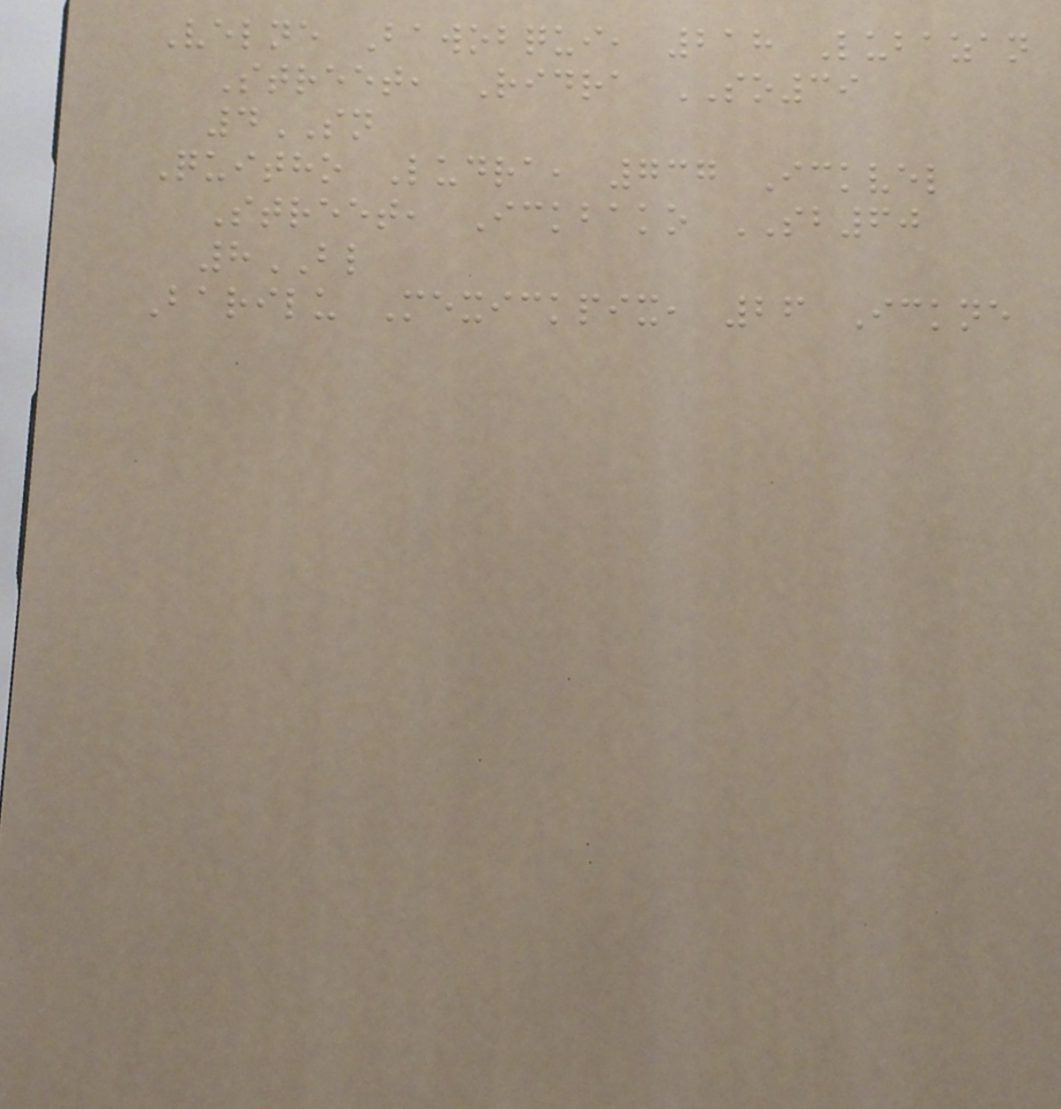Velne Bawobqui, 218 Lubazan
Street, Ridra SO39
4SN
Quitho Ludra, 737 Ickvel
Street, Ickbako SB60
8BL
Barilu Mexickpix, 26 Ickne
